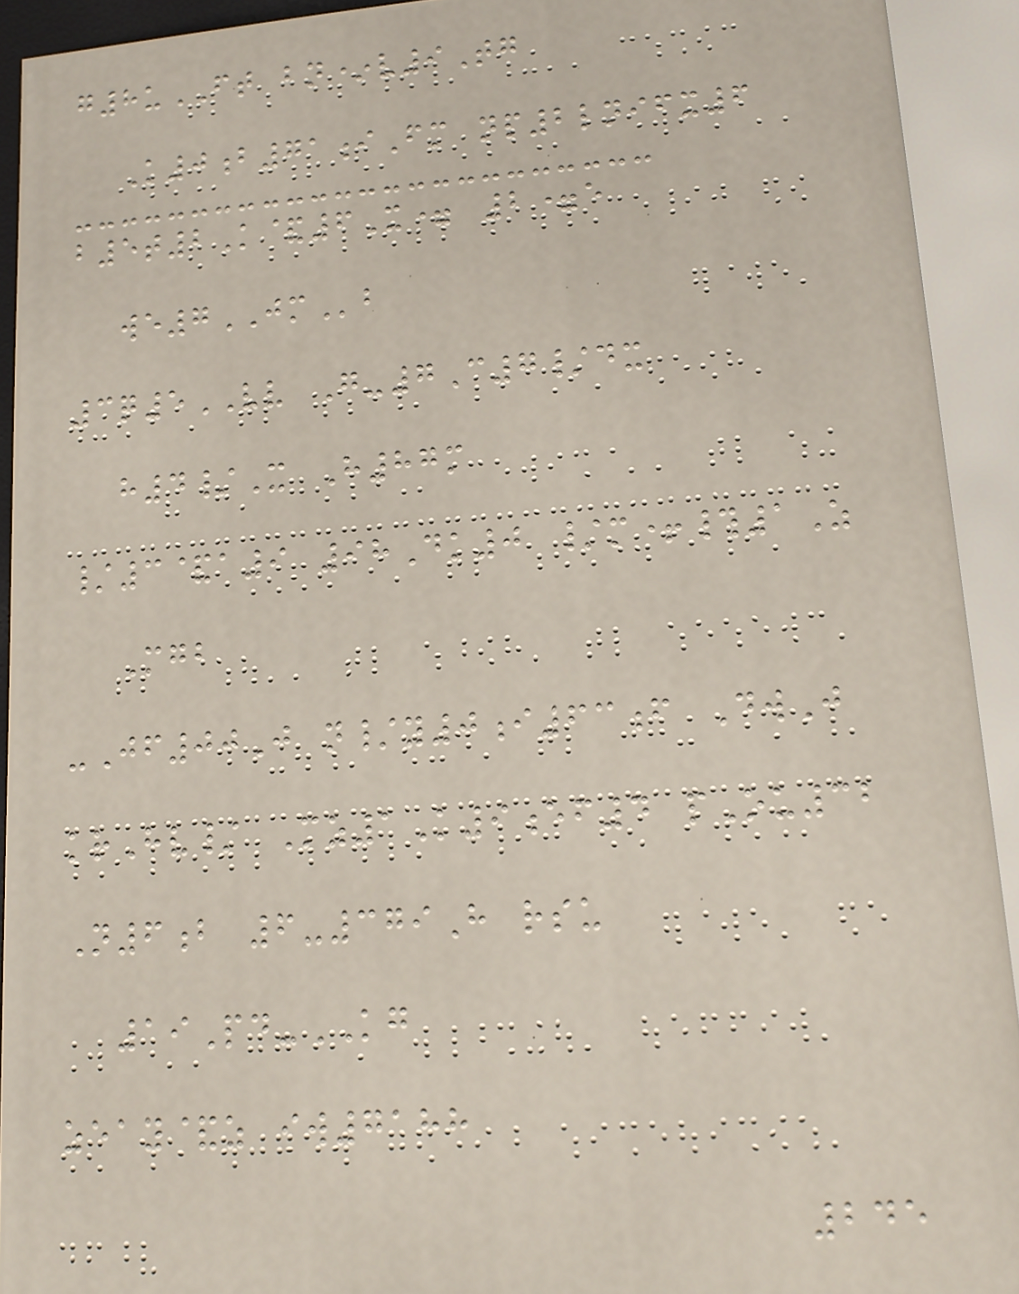g8uFT bn*v9Tg
K0b71iFm np2lnifx6
b5t2K&6X= 2=e
we7JMb
3q5VV G-7C7/dx
h4/X H87m
/3&a9 98Dk0 /m+#1Z
Mgb
-Jf00J n/y0i63f DwJ
krHv/ Mz1K9ef4 pOu32
N6b 6-379H rsu
19Pd-KG
zeay&z iw7188
245
